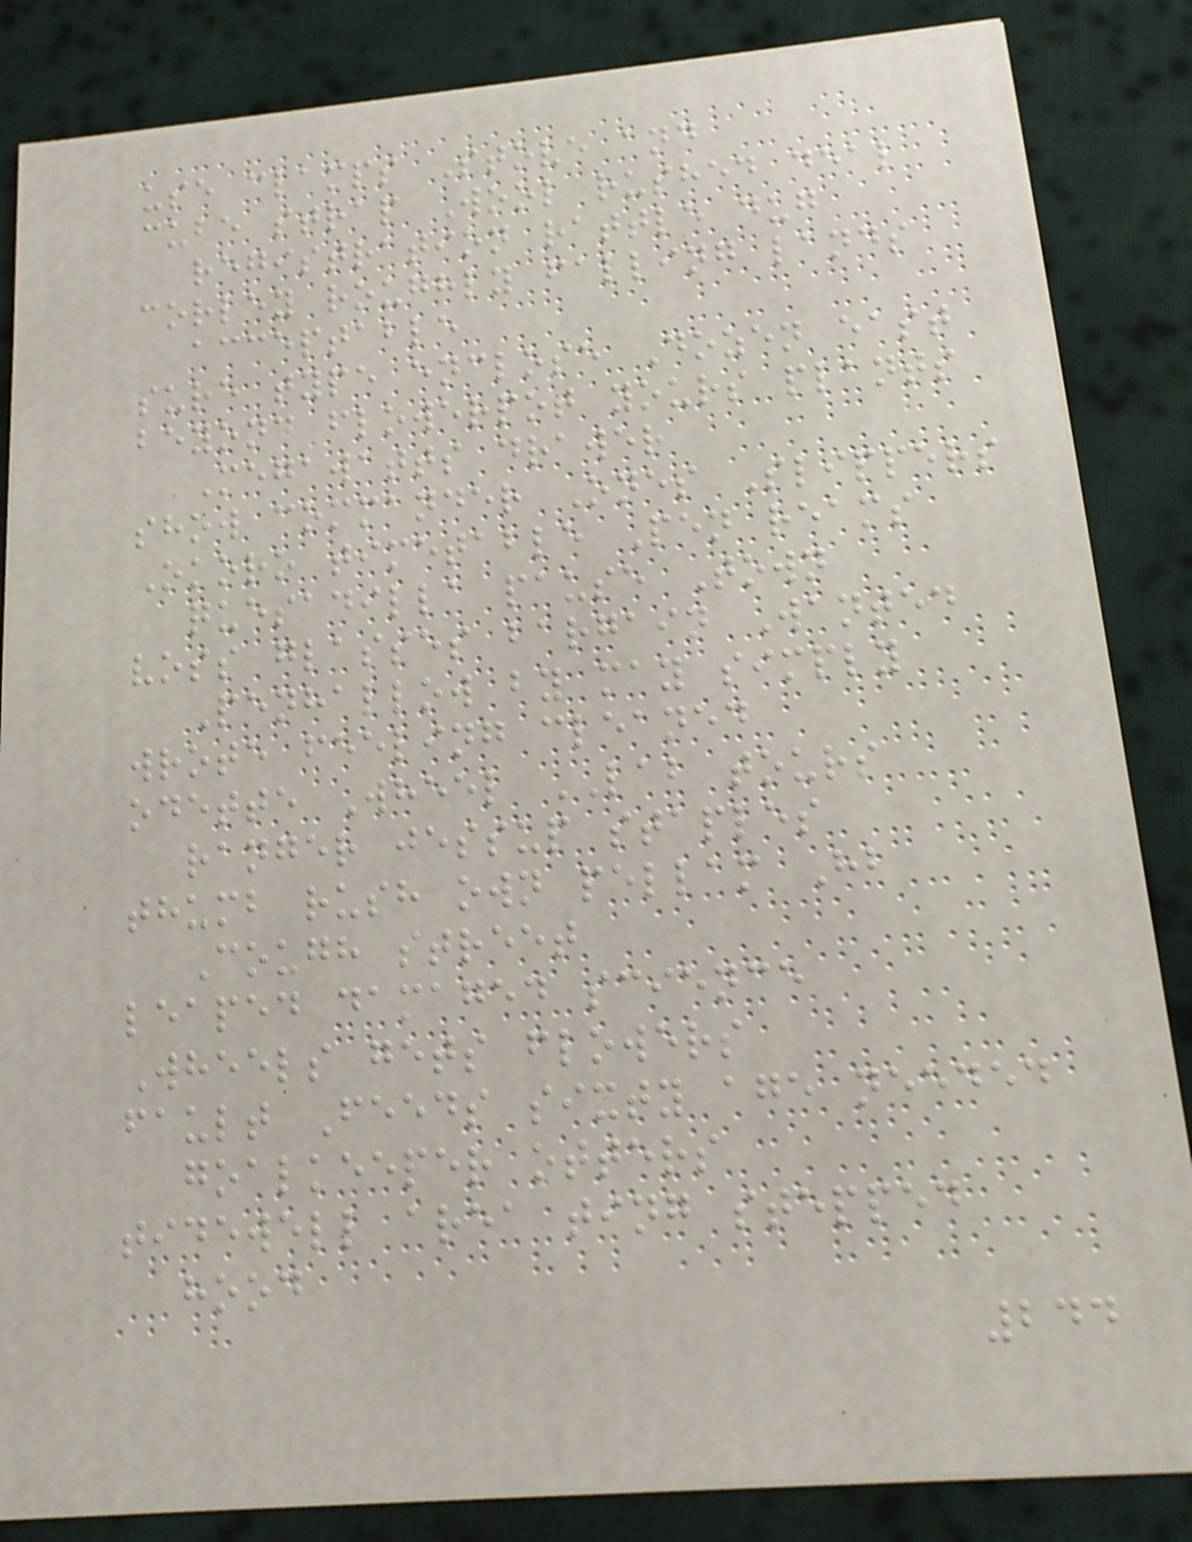use clamps Stove and
cube strap Wool rushed deal
registration rattle dug
corley roughly falling lands
acceptable
sure type enclose Dozen east
beyond flowerpot yours plants
Megawatts drawer
show commander Ones Slippers
Okoro timetable Pen reams
quesadilla pause Town
voss glasses bargain Wanted
Penhallow by may simply
wrote feeling cleaned
odette Wheel LAB tours
ranger jessup staples
thumb rush own pellam Hb
Cough street
leaped damaged science
Wheels gets flowers
fault Feeds sixty age needed
goalkeeper otters
tidewell area ting stepped
hood
244
